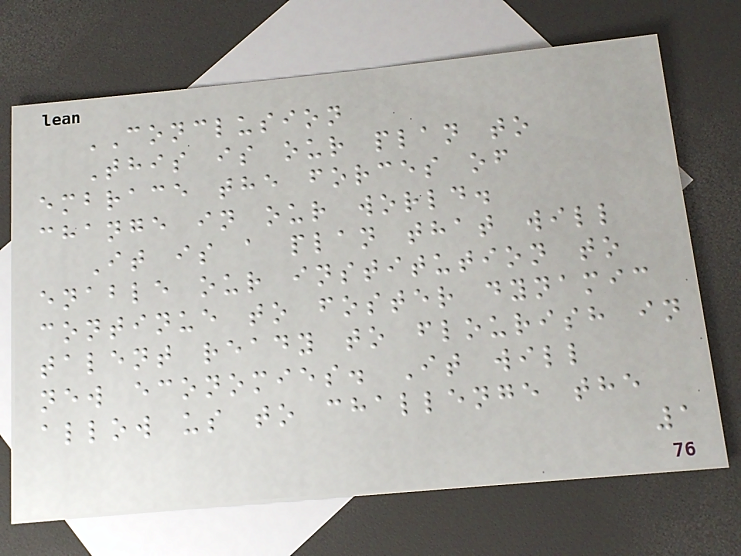CONCLUSION
This is our plan to
embrace the forces of
change in our world.
It is a plan that will
enable our institution to
continue to foster dynamic
talent ready to flourish in
new economies. It will
allow us to challenge the
1
